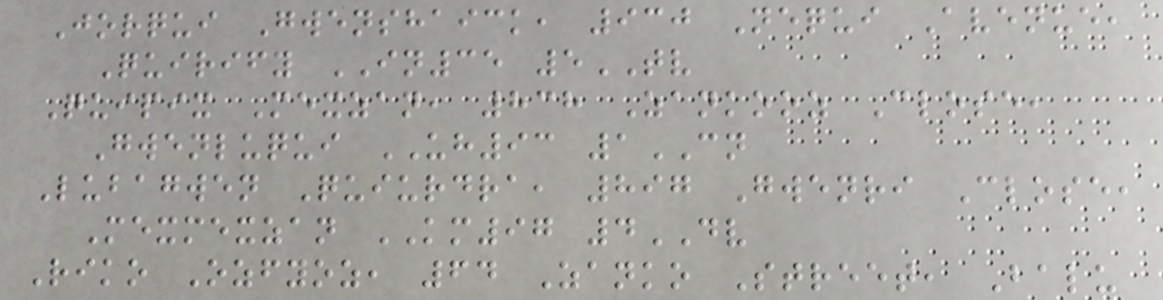Jorqui Gwenshaick, 930 Nequi Avenue,
Quirify IN35 5TV
Quipix Mexzan, 838 Zankooz Close,
Gwenluqui UH93 1CN
Lubagwen Quiurdra, 897 Gwenri Close,
Mexmexzan KM97 4DV
Riko Ozfyoz, 64 Zanko Street, Balu
